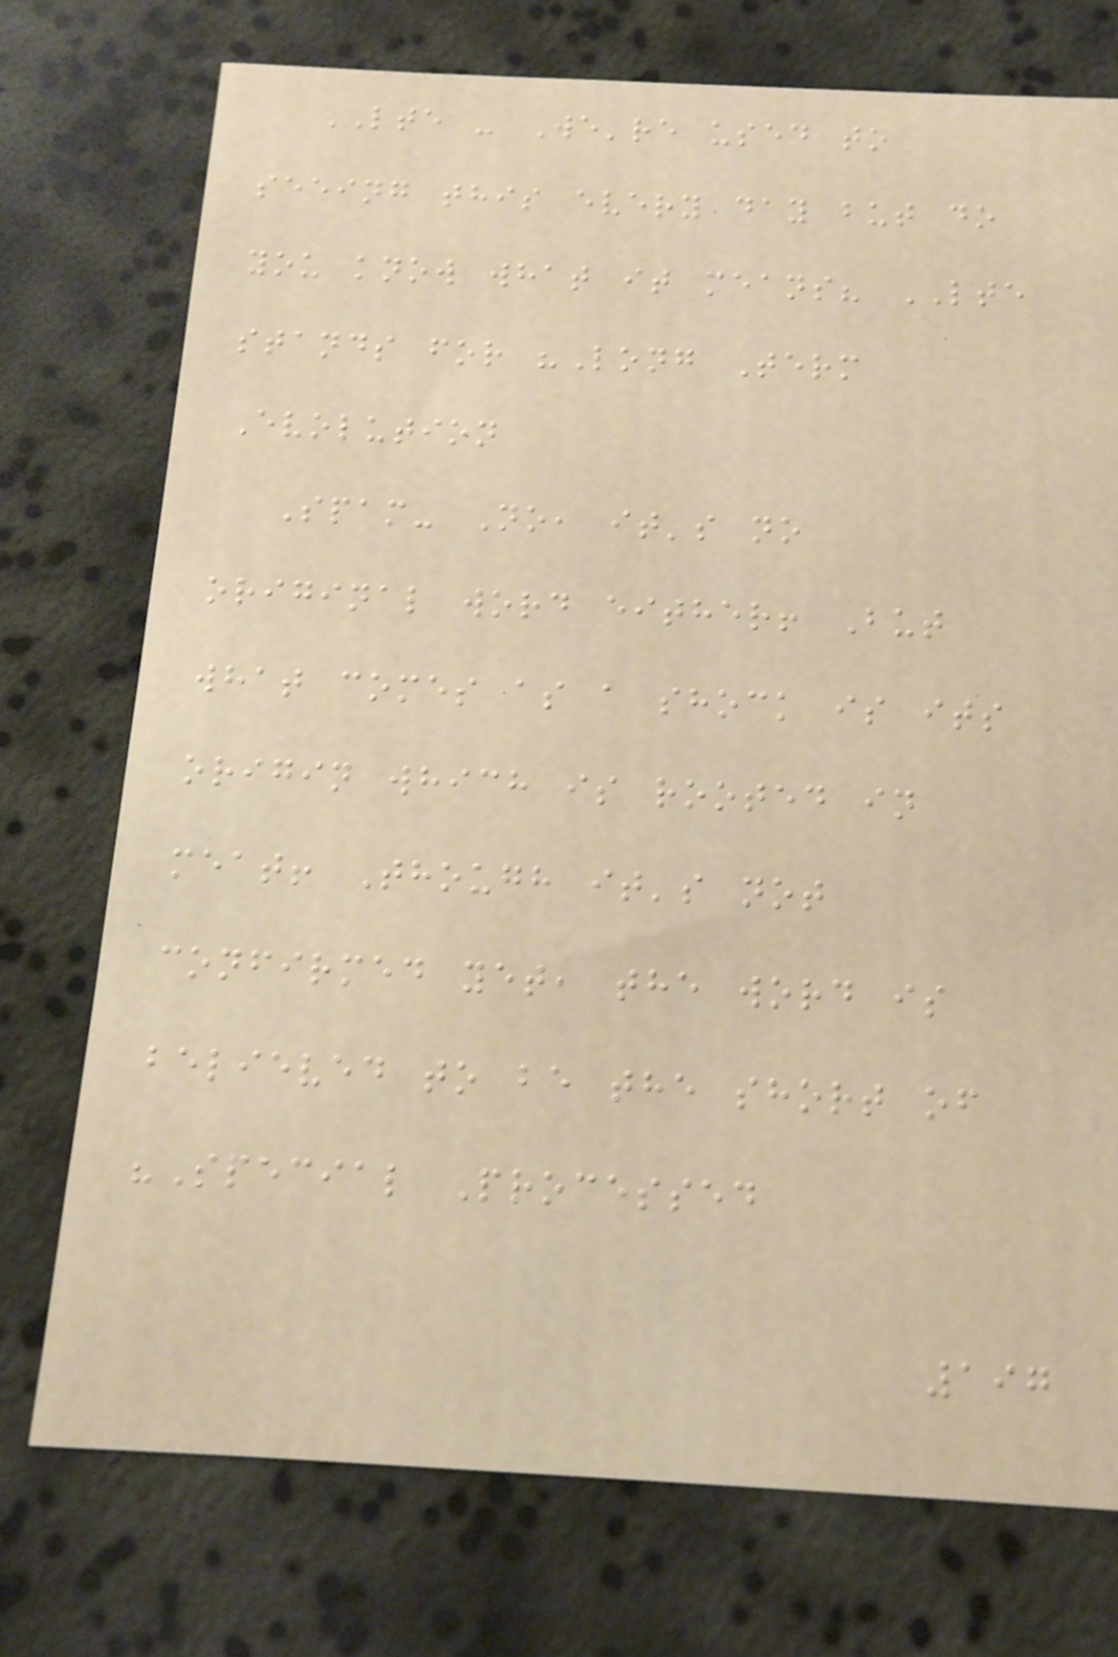LTE - We're used to
seeing this every day but do
you know what it means? LTE
stands for "Long Term
Evolution
Spam- No, it's no
original word either! But
what comes as a shock is its
origin which is rooted in
meat! Though it's not
confirmed yet, the word is
believed to be the short of
"Special Processed
197
